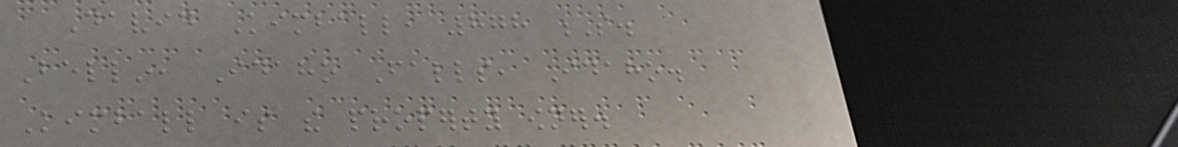David Kimball, 878 S.
Bellin, Idaho Falls, Idaho.
Kimball is the property owner.
